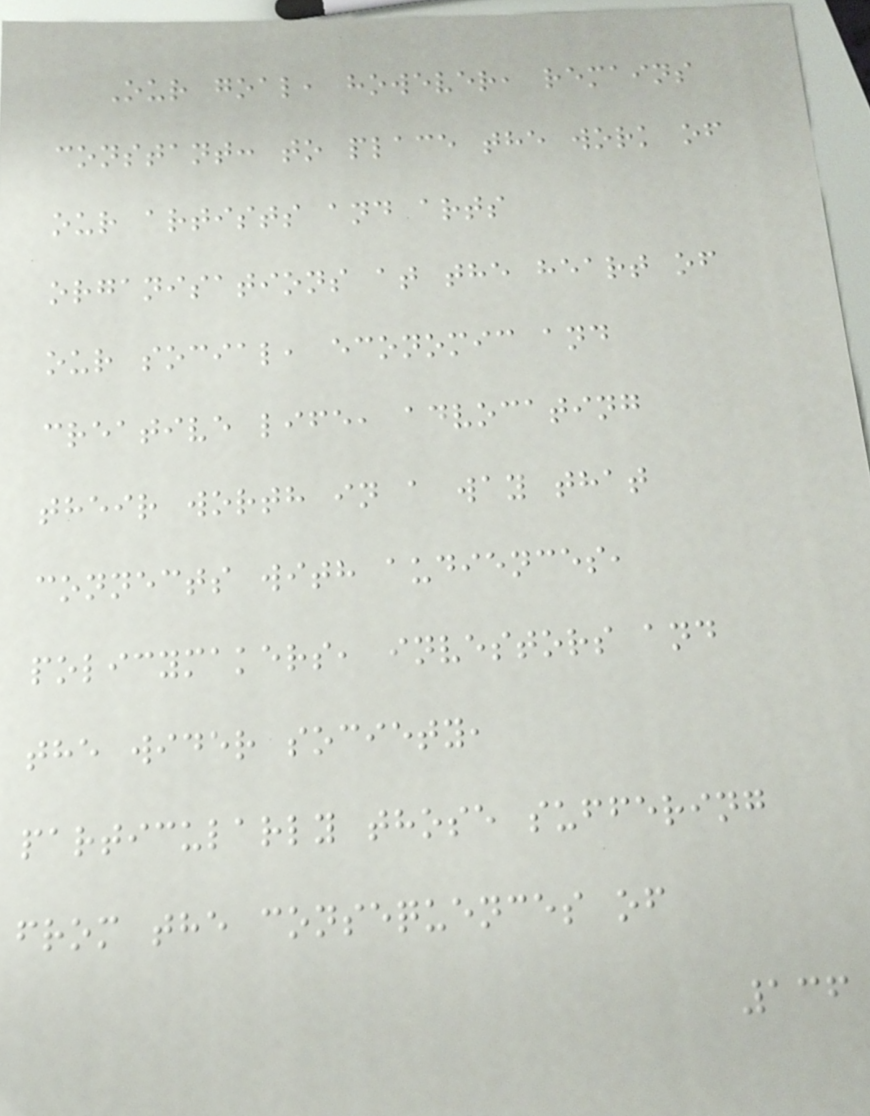Our goal, however, remains
constant: to place the work of
our artists and arts
organisations at the heart of
our social, economic and
creative life, advocating
their worth in a way that
connects with audiences,
policymakers, investors and
the wider society,
particularly those suffering
from the consequences of
136
